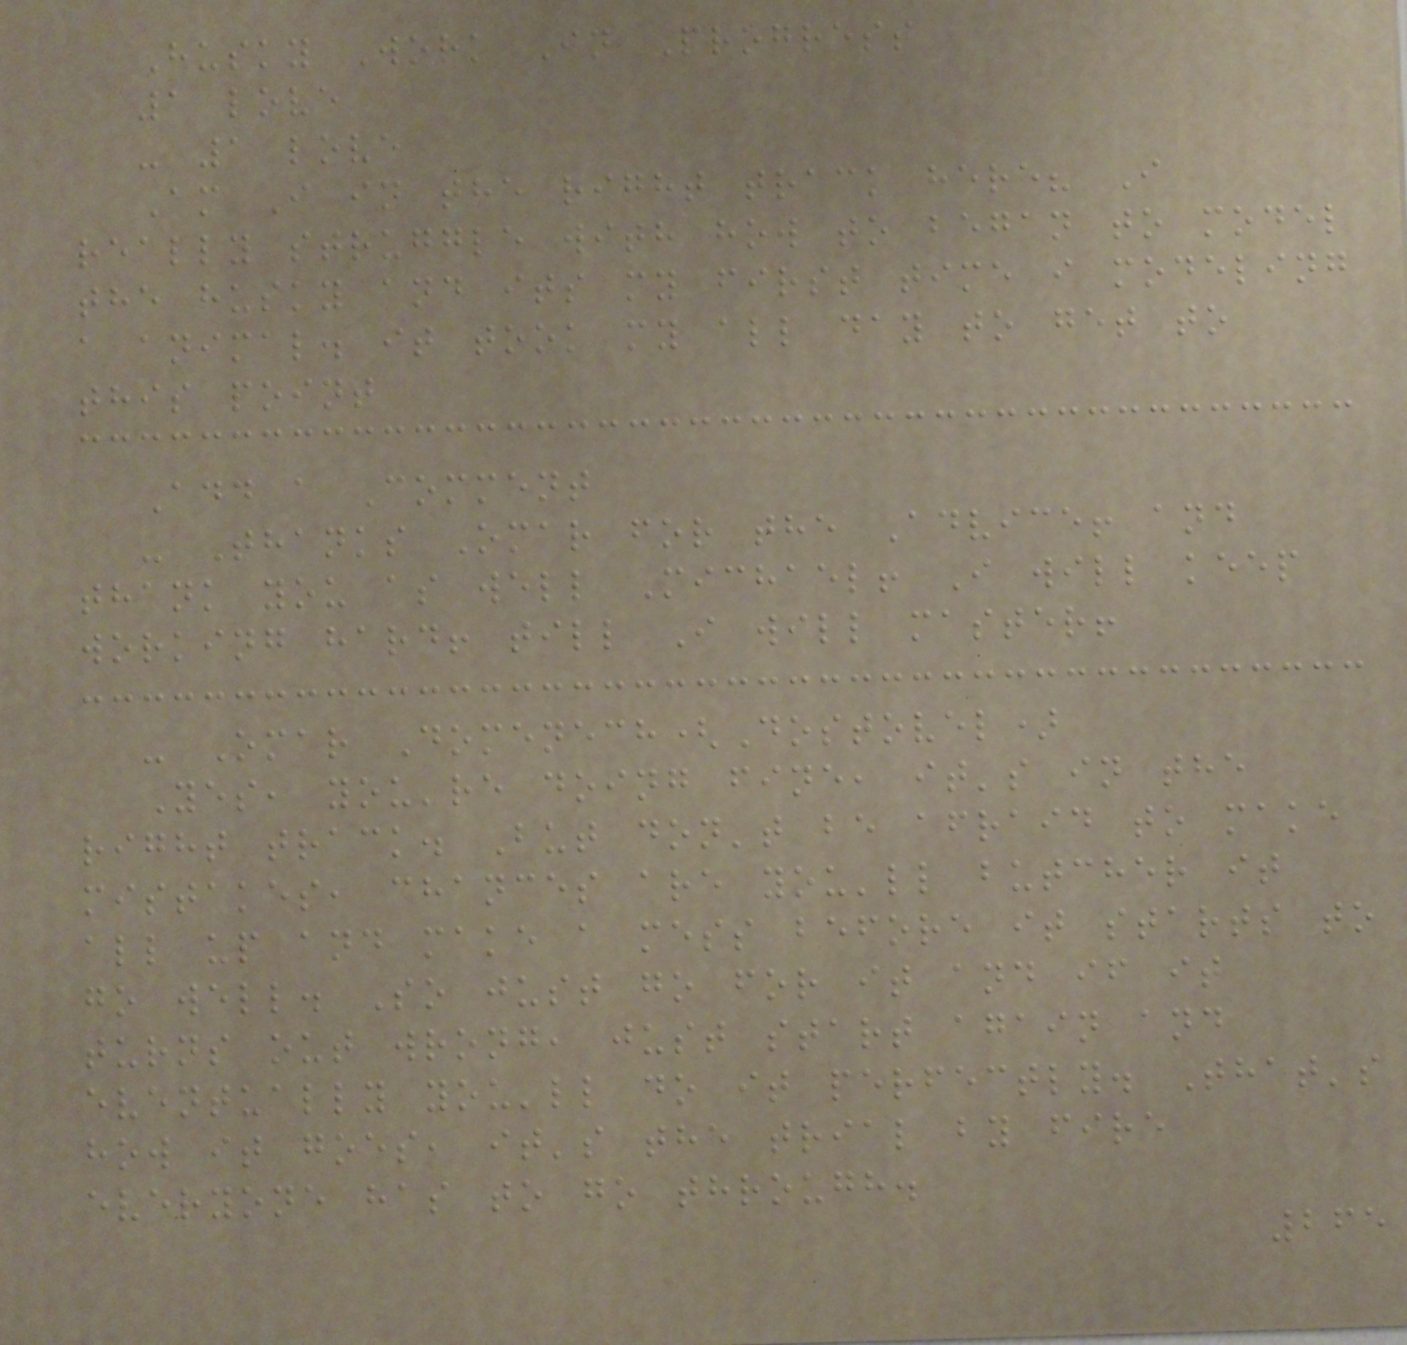Husky Work In Progress
1 love
- 1 love
Am I in the right track here? I
really struggle with how to began to model
the husky and its my first time i modeling
a animal. it took my all day to get to
this point
Add a Comment
- Thanks Omar for the Advice! and
thank you as well Michael! I will keep
working hard! till I will master!
- Omar Domenech(Dostovel)
Yes, you're doing fine, it's in the
right track. But don't be afraid to make
mistakes, chances are you'll butcher it
all up and make a mess before it starts to
go well. So just go for it and if it
turns out wrong, just start again and
eventually you'll do it perfectly. That's
how it goes, it's the trial by fire
everyone has to go through.
265
